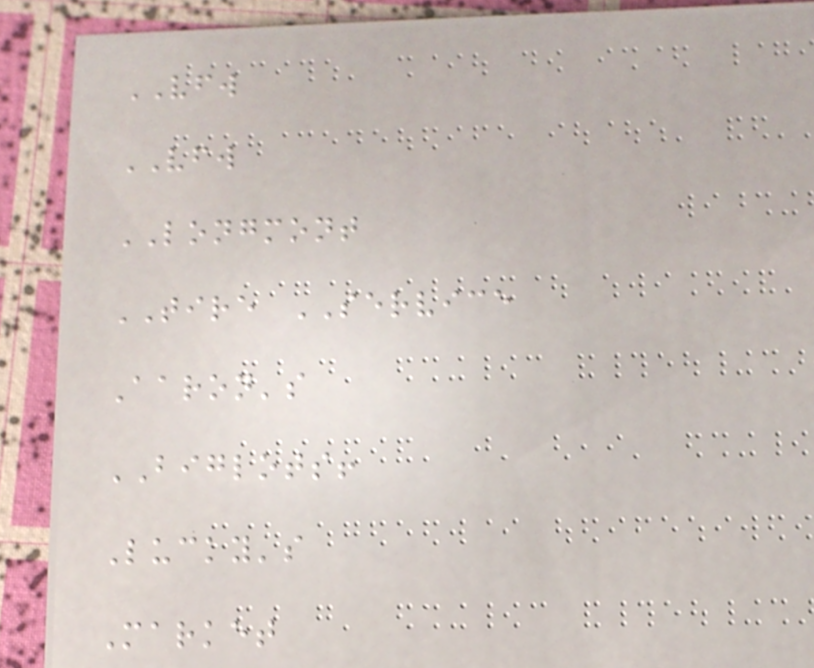VFW
VFW
LONGMONT
TIRE SERVICE
Aaron's
BIGLOTS!
Lucky's
Market
